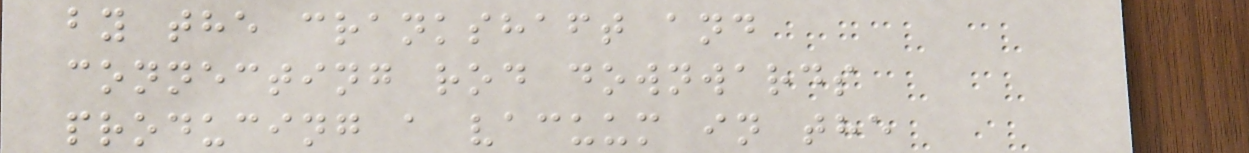by the crankshaft and
connecting rod downwards
producing a vacuum in the
